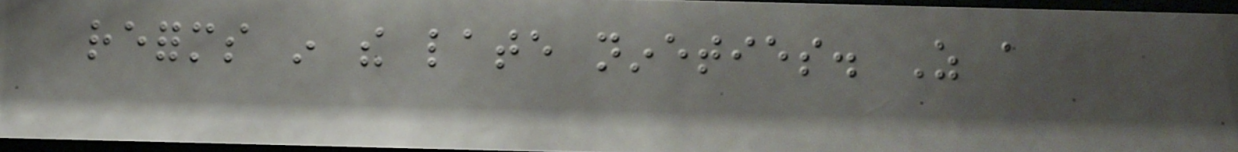reforms in the late nineties. As a
